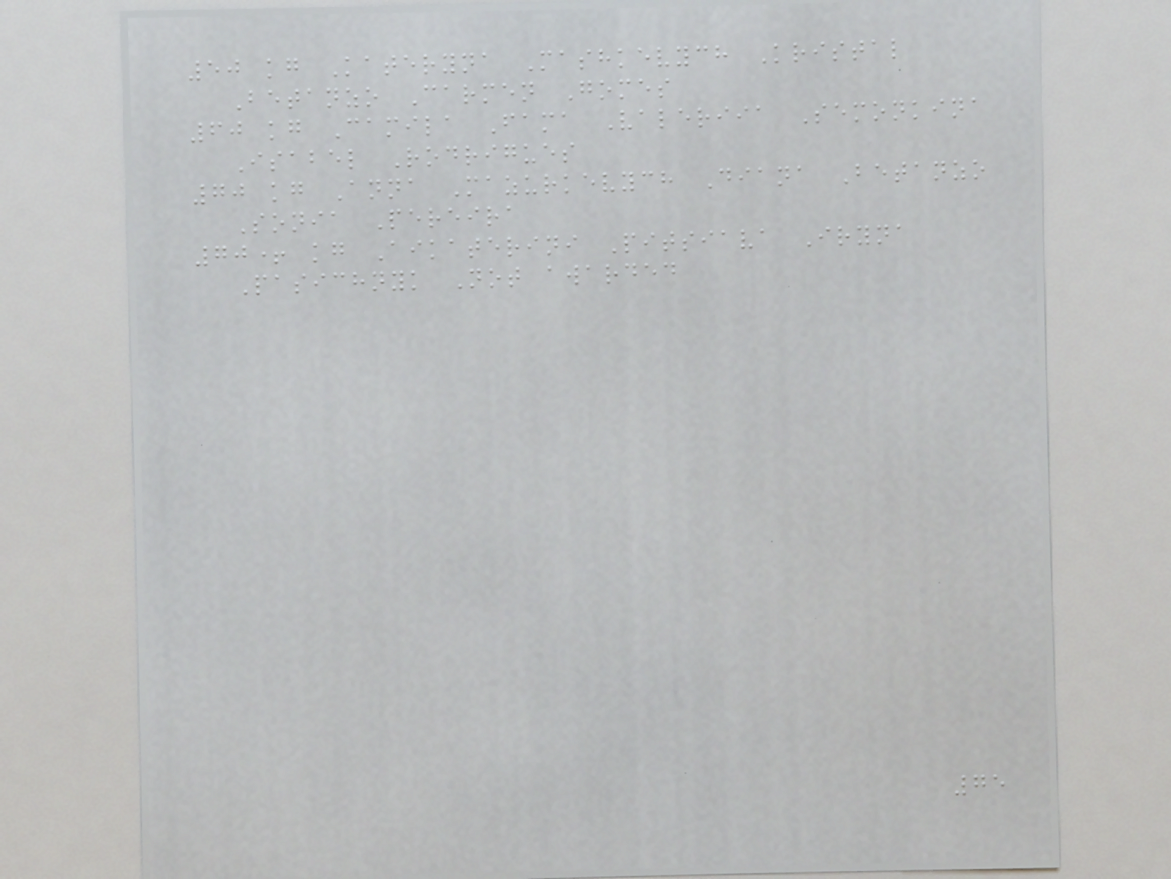50 kg Kateryna Mashkevych Kristal
Betanzo Carmen Gomes
60 kg Camila Fama Valeriia Semonkina
Isabel Rodrigues
70 kg Anna Mazurkevych Diana Betanzo
Sonia Pereira
70+ kg Aikaterini Pitsiava Iryna
Pasichnyk Not awarded
75
